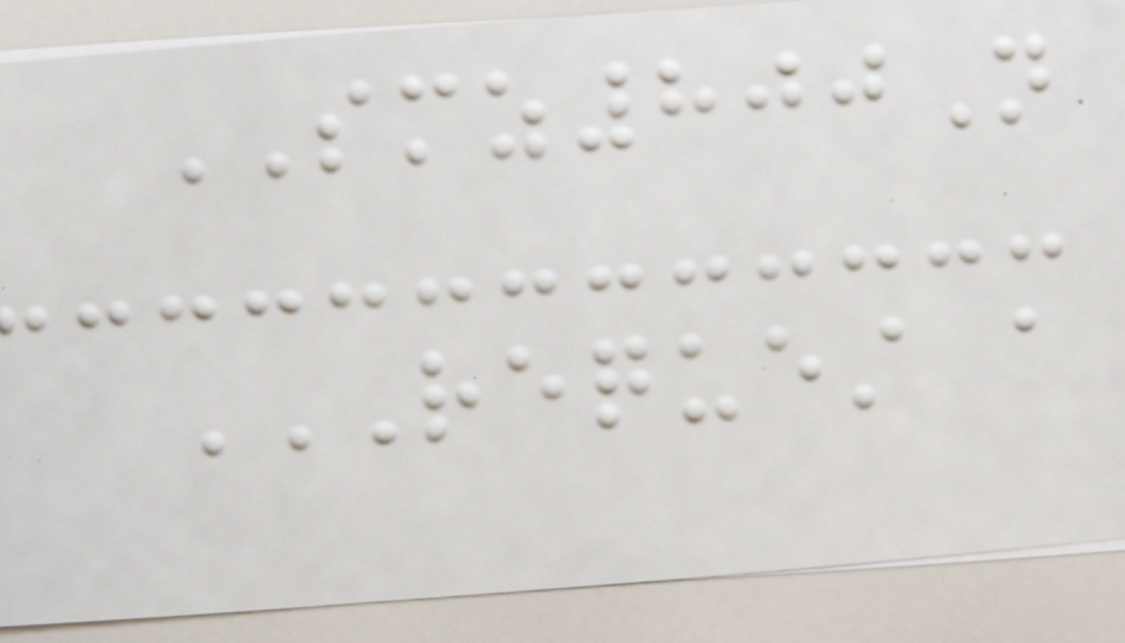SMZ800N
REQUEST A
